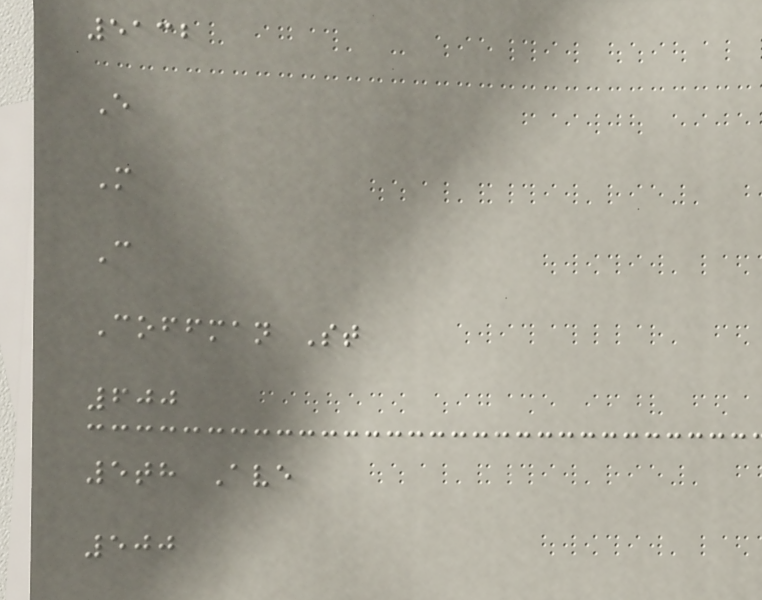5132
E
M
C
Coffman St
600
5th Ave
500
